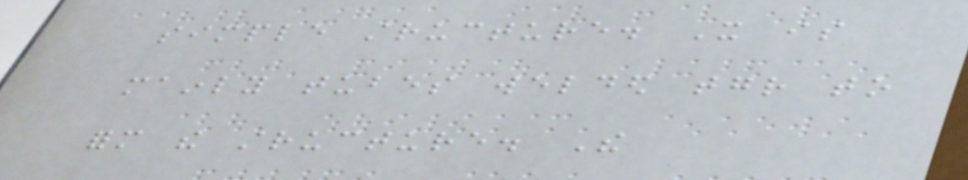simple structure. It is
mainly tubes welded together to
form the structure. The
